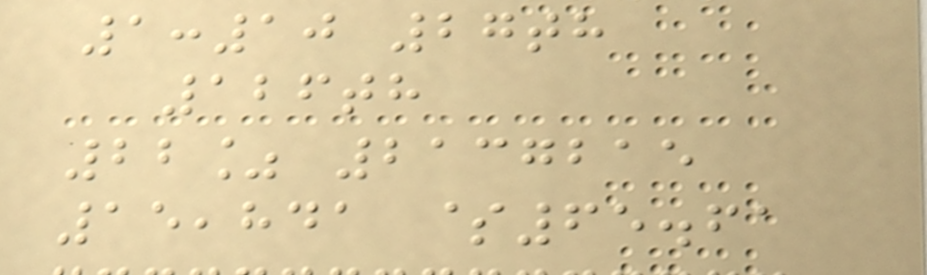1:10 27th
126th
22% 2137215
15,841 $65.61
